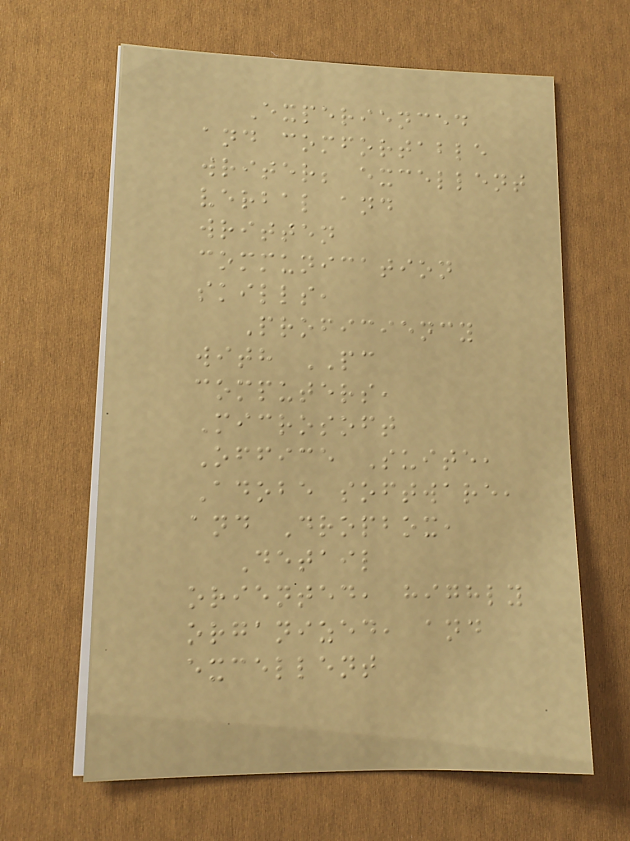Experienced
and comfortable
writer; excellent
verbal and
written
communication
skills,
Proficiency
with PC
computers,
Microsoft
Office Suite,
Adobe software,
and Dropbox,
Detail
oriented, highly
organized, and
excellent
